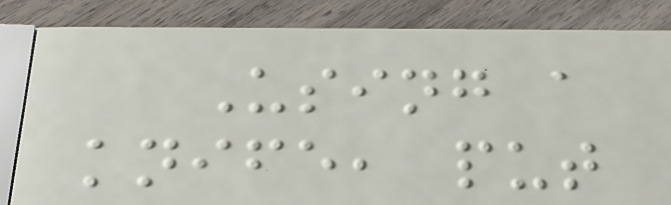Using a
knife, put
